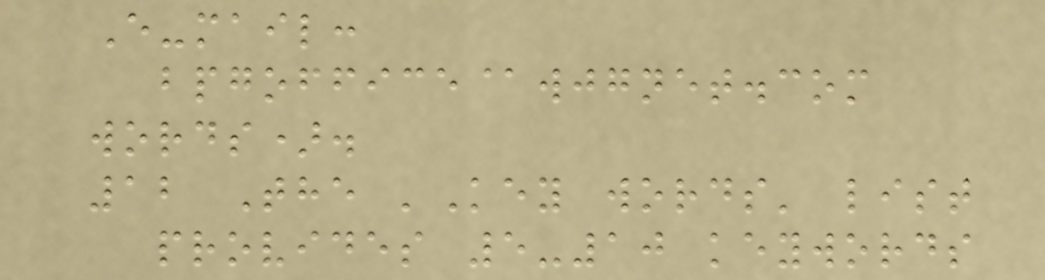E-mail:
bpgoffice@wjgnet.com
words).
12 The 'Key words' list
provides 5-10 keywords
